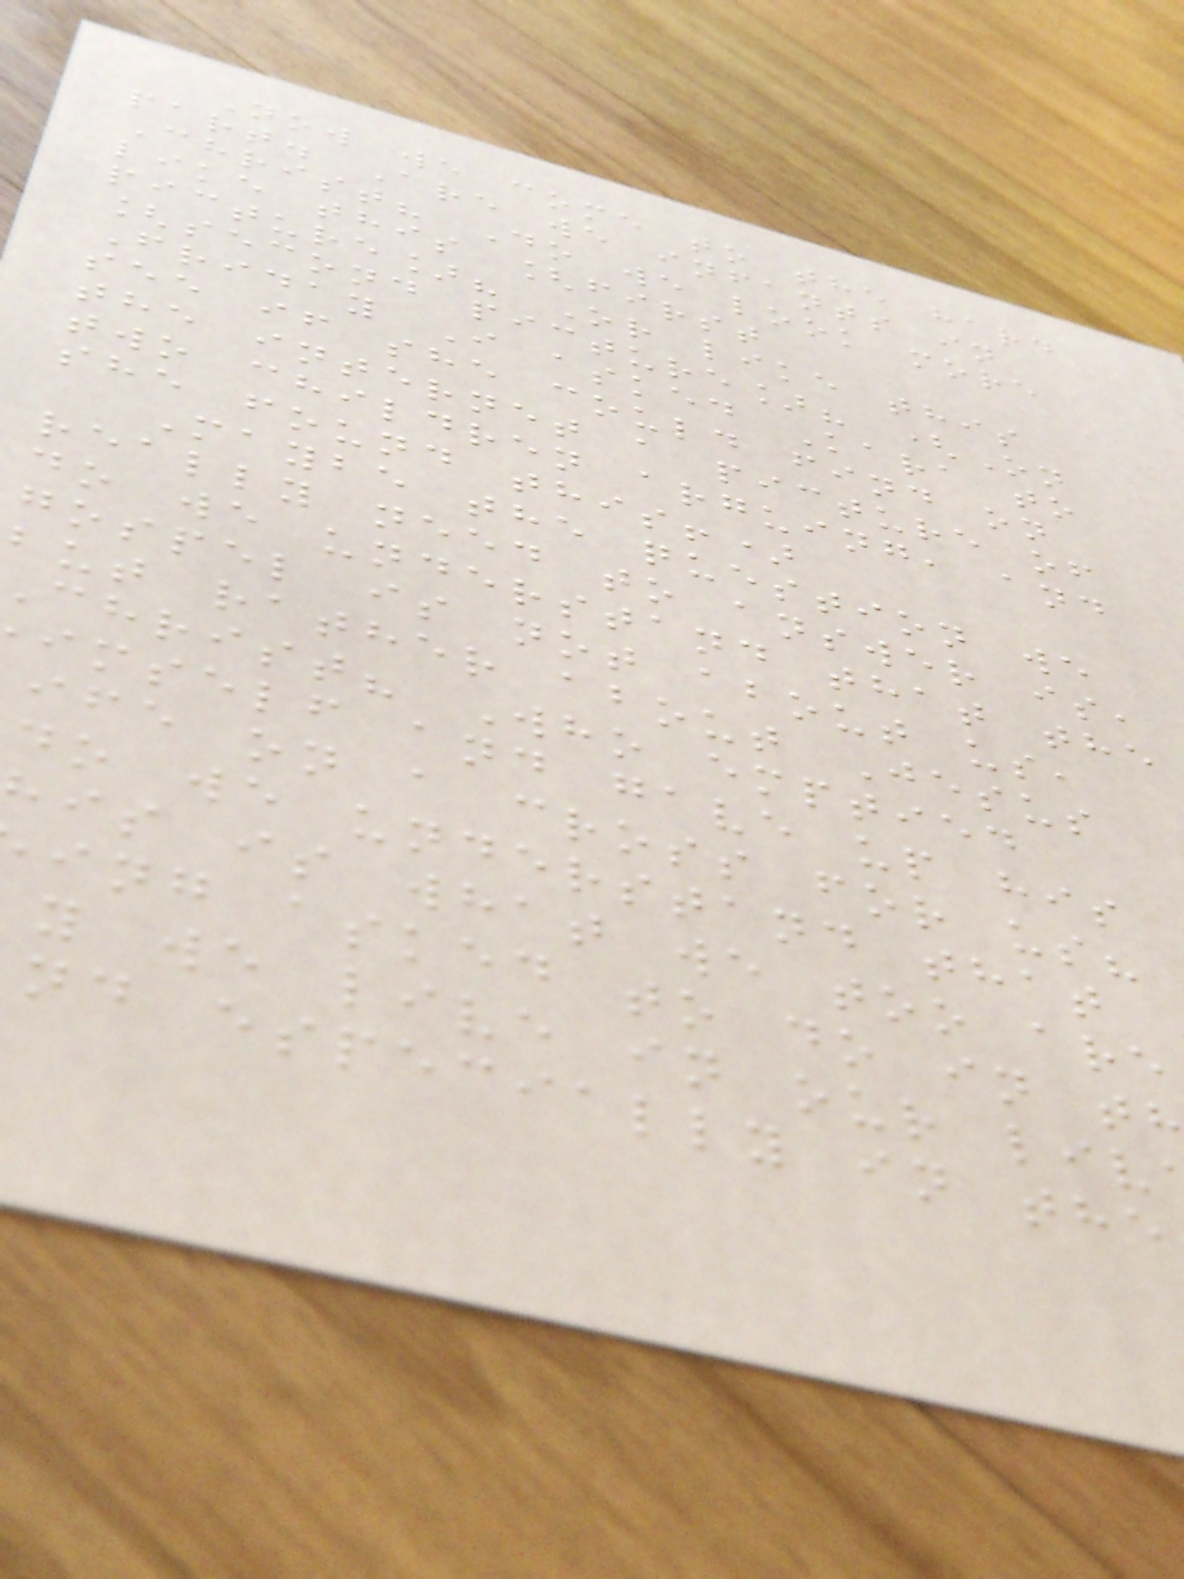Now we come to the hard
part. Are we infants in
Christ? Do we look more
like this [first
picture]? Or like this
[second picture]? (On
Friday I asked Kara to
see if she could find on
the internet a picture of
two children arguing, and
she found this!)
Maybe the question we
really need to answer is,
do we understand that the
gospel is not about us,
but rather about Jesus
christ? Who emptied
imself and gave up his
ife on a cross for us?
do we understand that
is is what we too are
ing asked to do in t
y we live in our liv
nd especially in the
